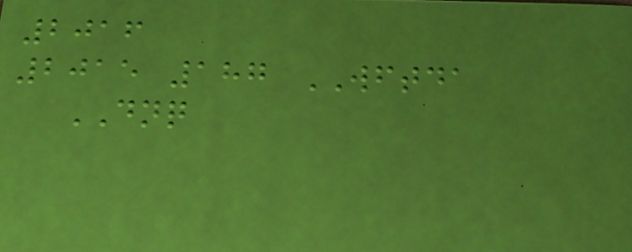2016
2015 187 WFTDA
DNQ
